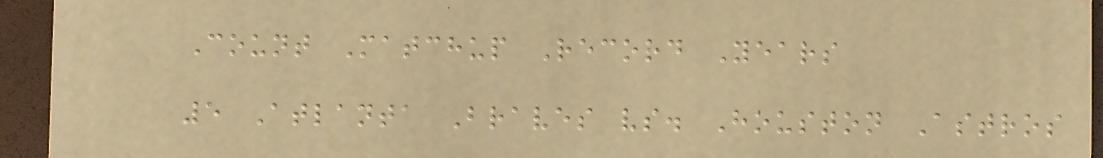Count Matchup Record Years
5 Atlanta Braves vs. Houston Astros
